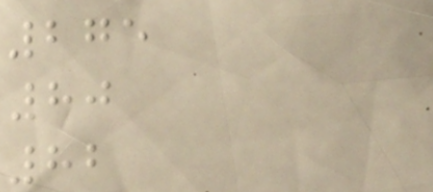275
80
82
